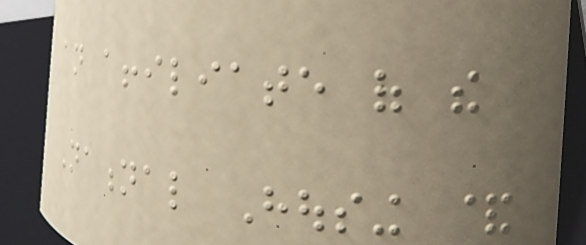an affiliate of the
National Housing &
